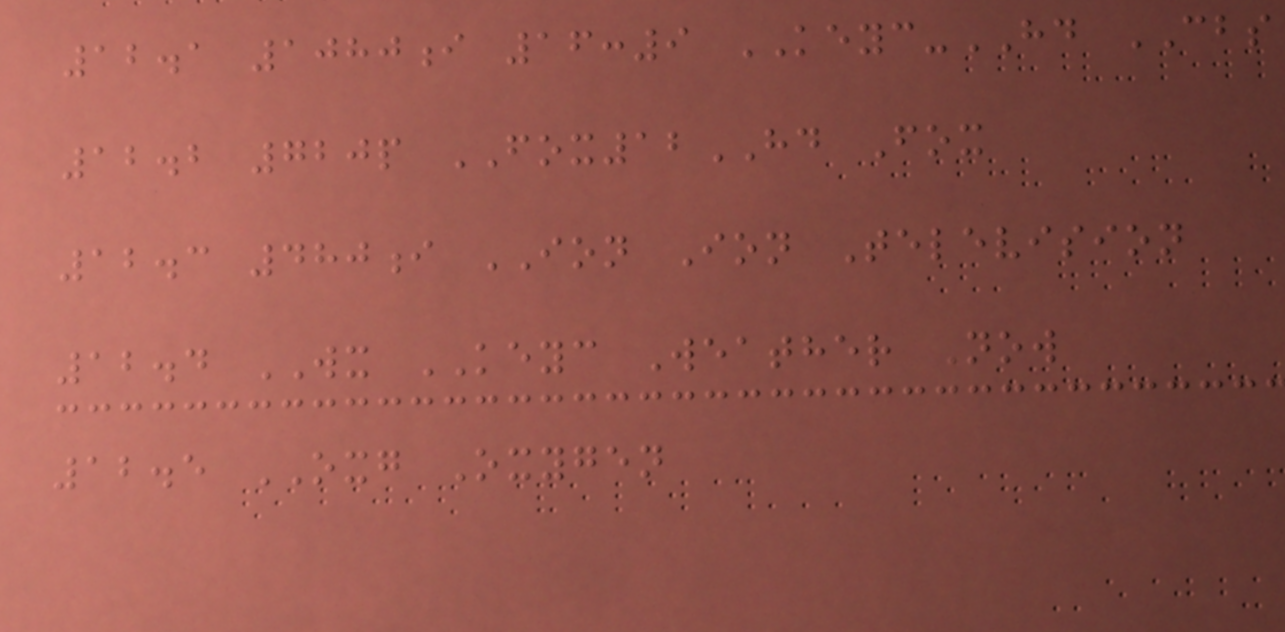12.1 1080i 16:9 KEYC-HD CBS
12.2 720p FOX12HD Fox
12.3 480i ION Ion Television
12.4 WX KEYC Weather Now
12.5 OXG Oxygen
